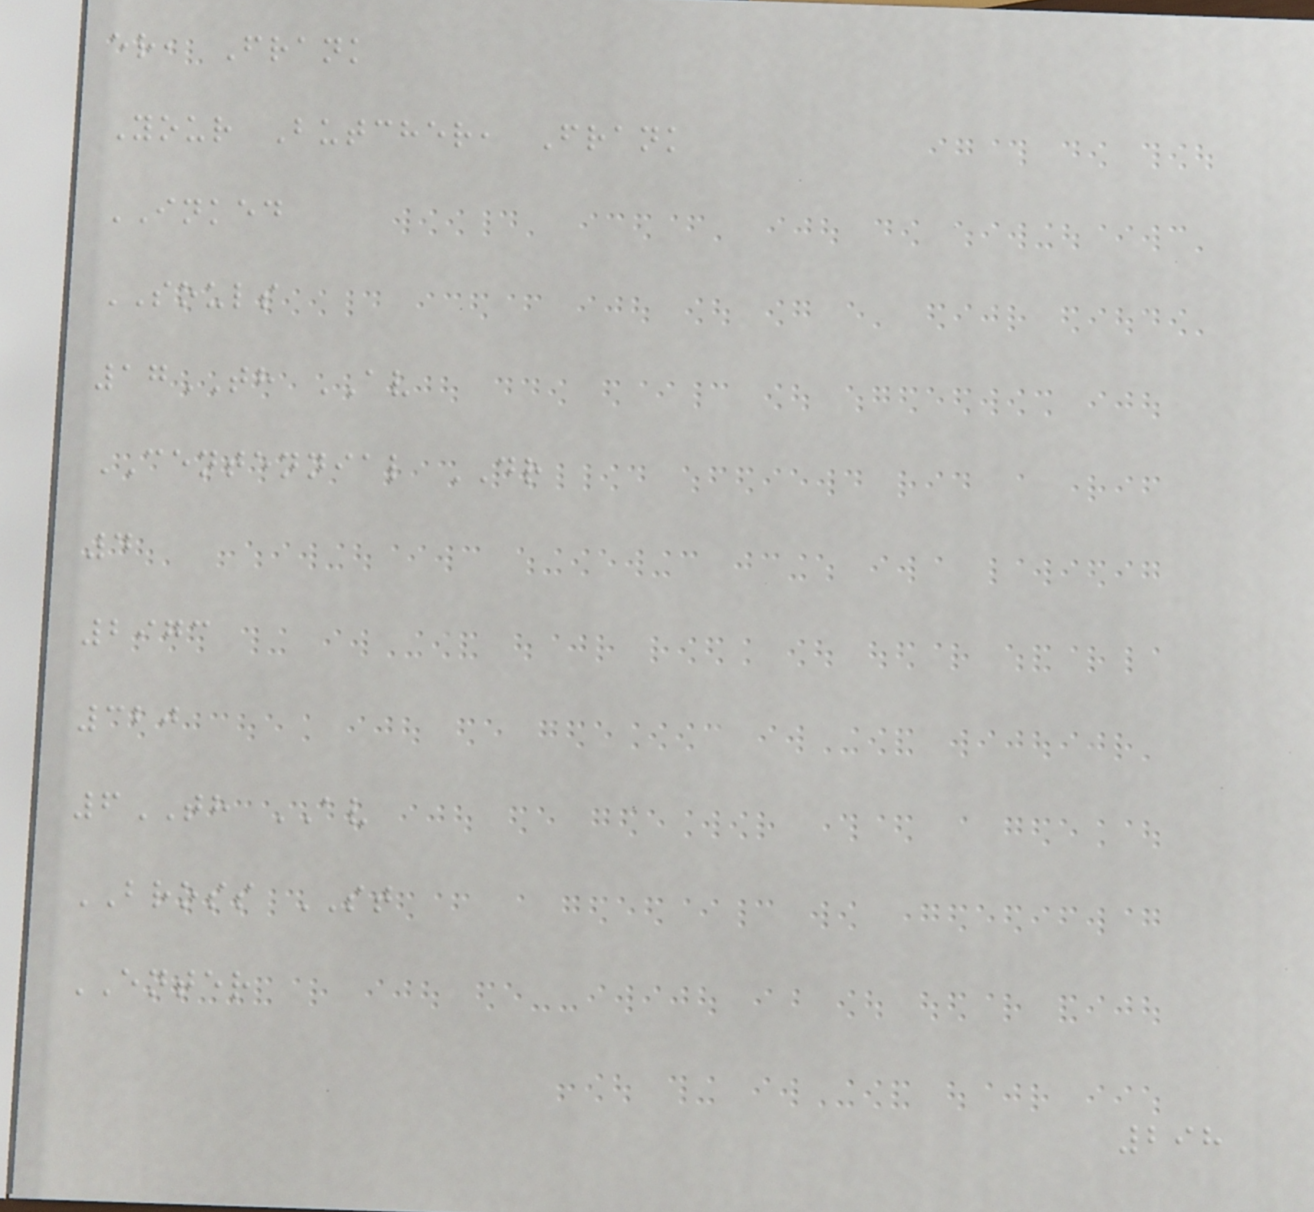er, Frank
Your Butcher, Frank
INKED
SOULS
17TH AV
CENTENNIAL DR
4
2973
320
6TH AV
BROSS ST
ENTER
298
